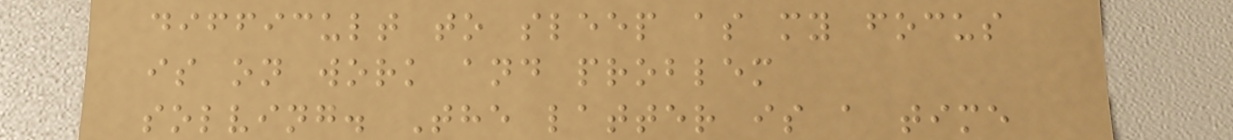difficult to sleep as my focus
is on work and problem
solving. The latter is a time
